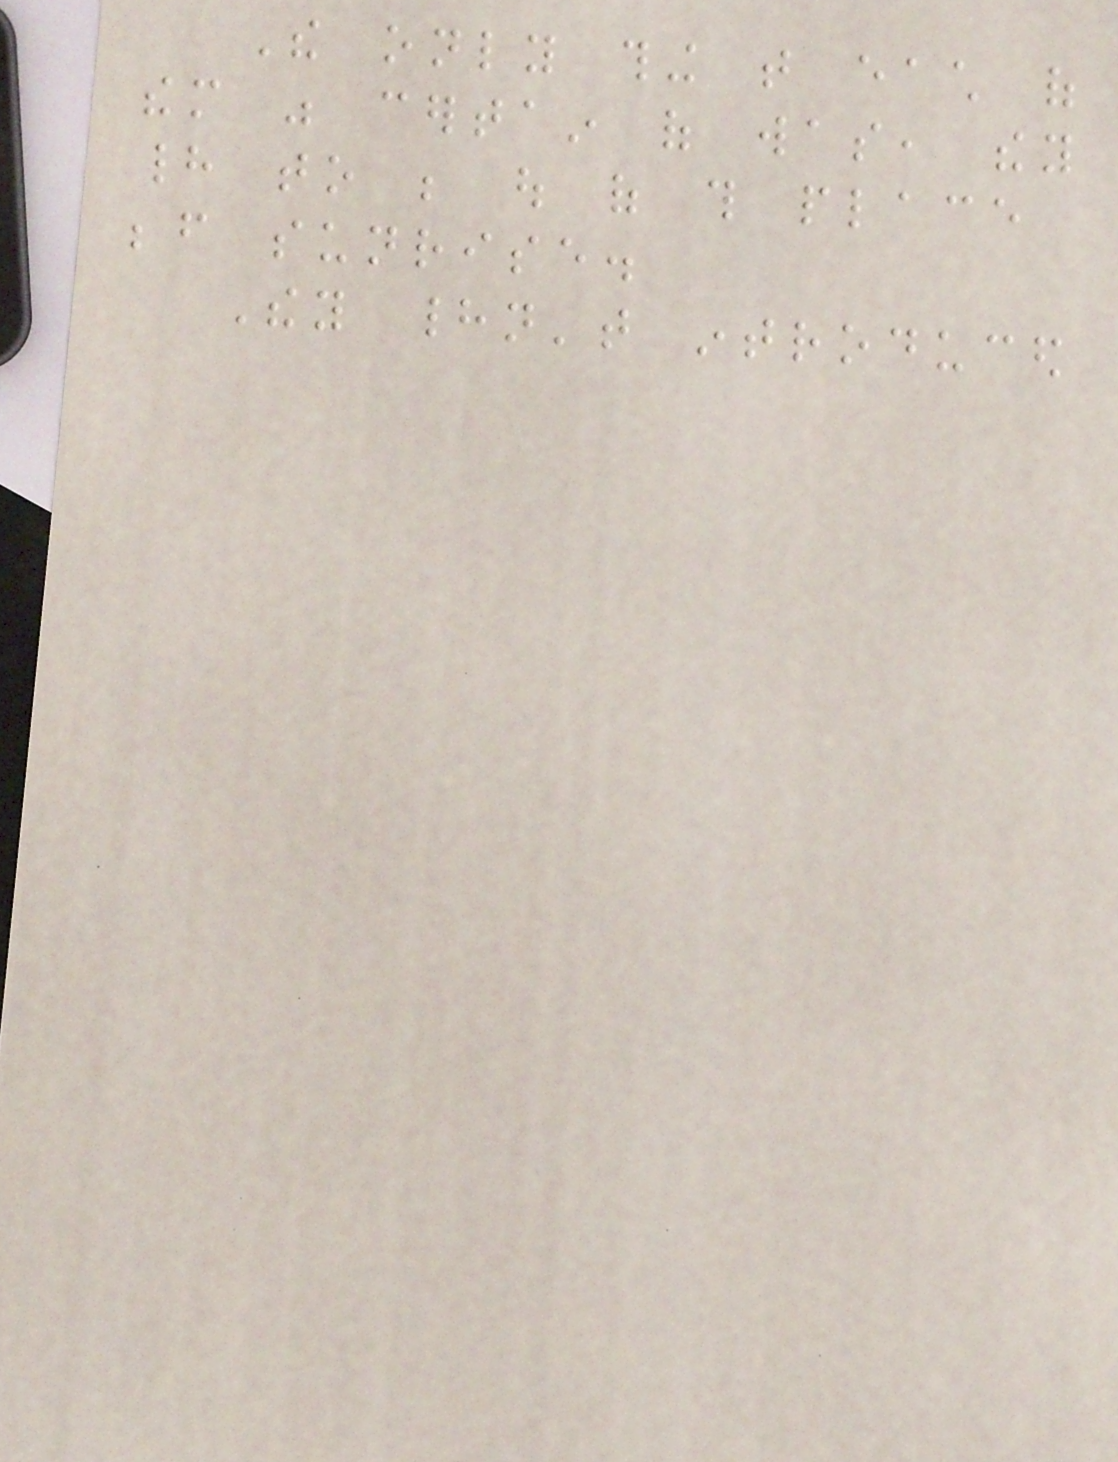The only thing that each of
them was certain of was, they
had to be out of this place
before sunrise.
They hadn't introduced
